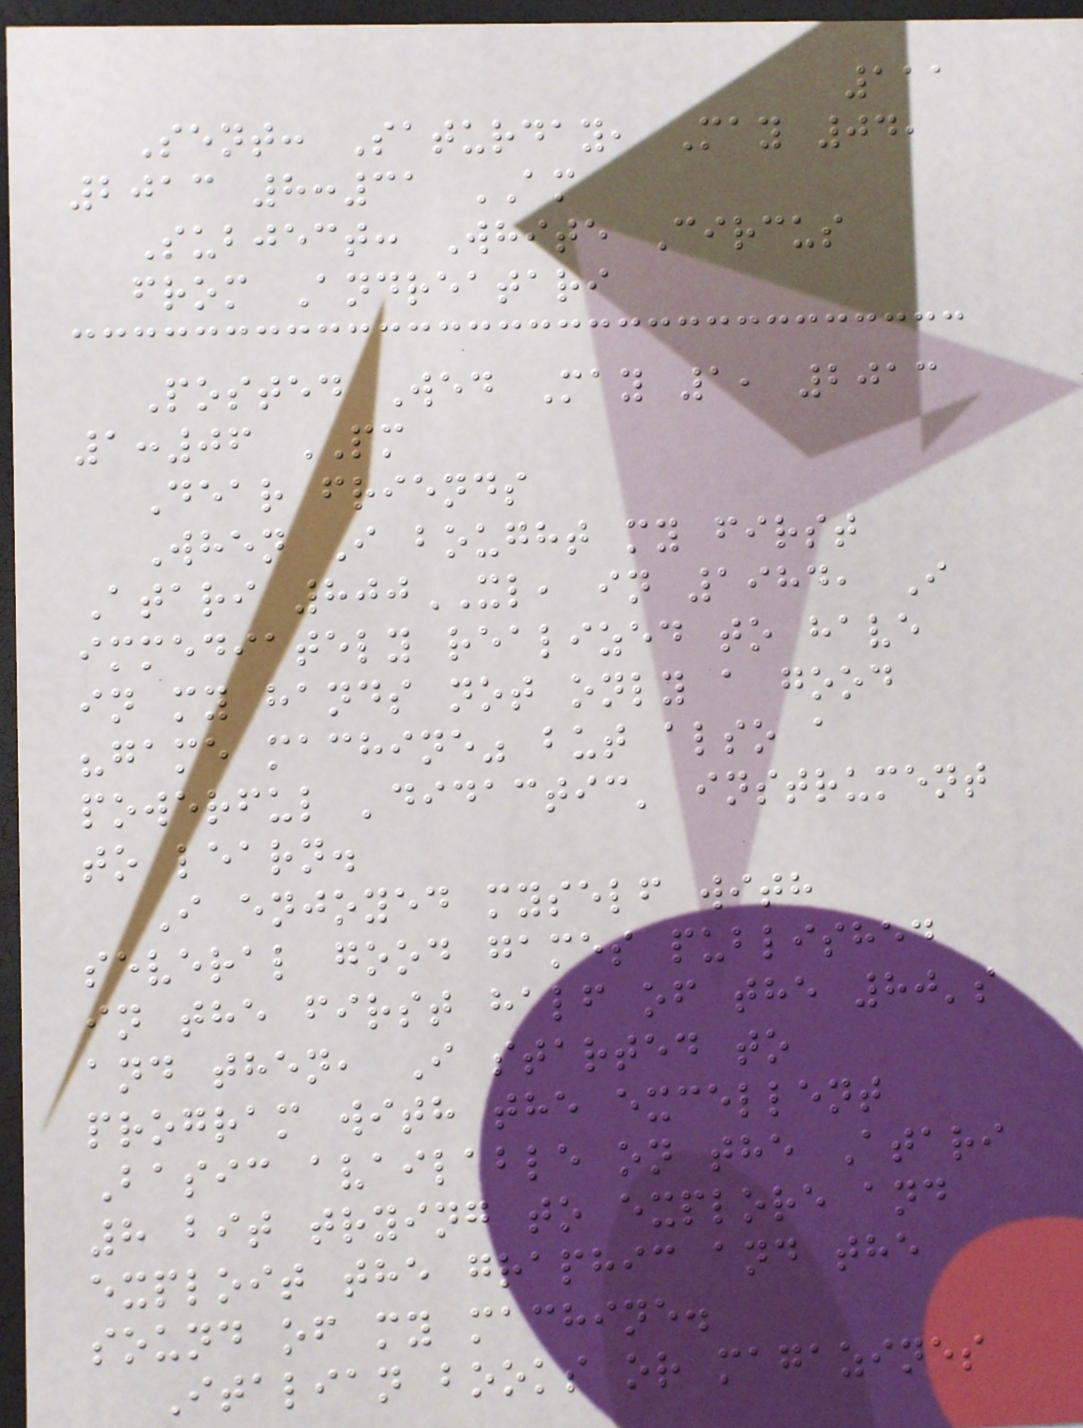111
Sent: Saturday, May 04,
2013 8:31 AM
Subject: White Circus
from Andreatari
Posted Wed May 1, 2013
1:06 PM
Dear friends
When I bought my first
Atari 800XL, in 1984, I
immediately realized to have
in my hands not only a good
"game machine" but also a
powerful 'didactic' instrument
to learn.
I enjoyed myself with
several good games published
in the first half of the 80's
and then, I started to
program with the excellent
Basic available on the Atari
8 bit trying to explore and
exploit the graphic and the
sound of my machine.
Italian books or magazines
